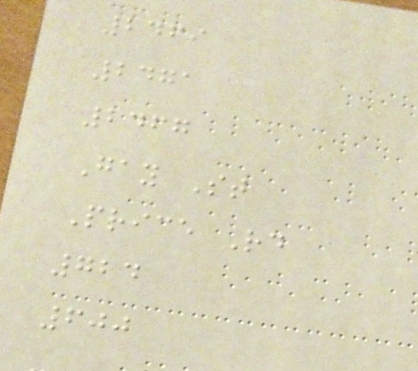2469
2471
2467
Gay St
Price Rd
724
600
